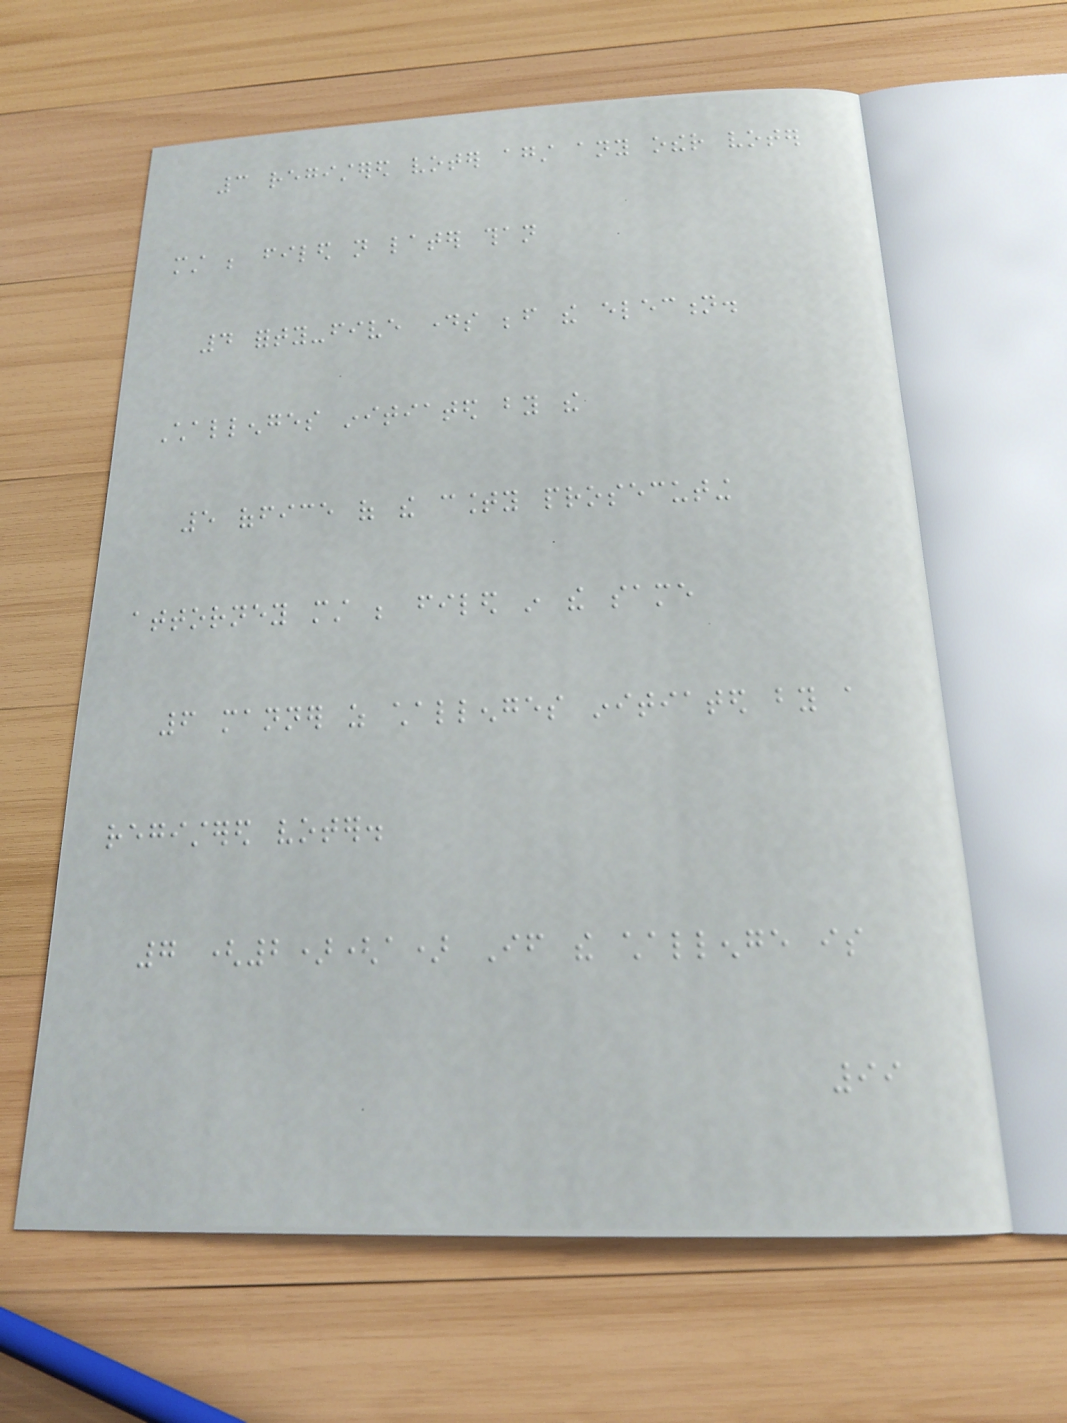3 registered voter against any other voter
must be filed not later than
4 forty-five days before the election.
Challenges initiated by the
5 office of the county prosecuting
attorney must be filed in the same
6 manner as challenges initiated by a
registered voter.
7 (2)(a) If the challenge is
99
